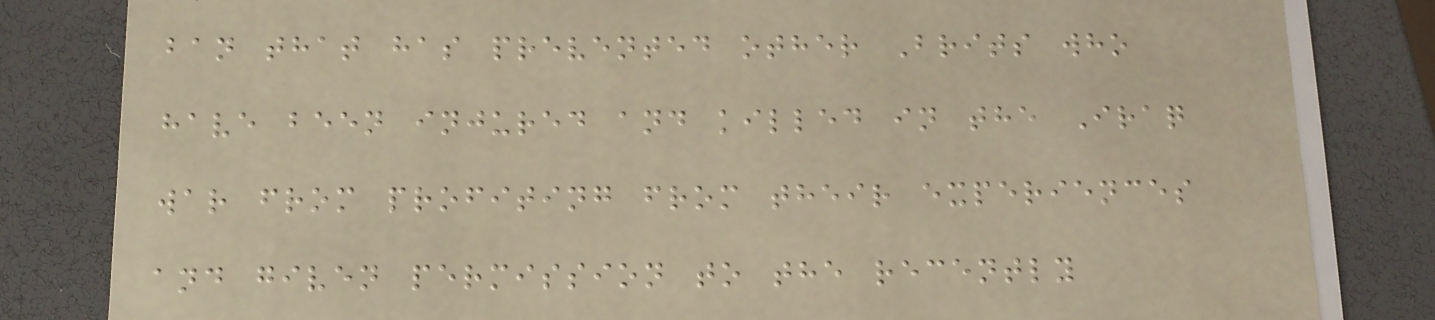ban that has prevented other Brits who
have been injured and killed in the Iraq
war from profiting from their experiences
and given permission to the recently
